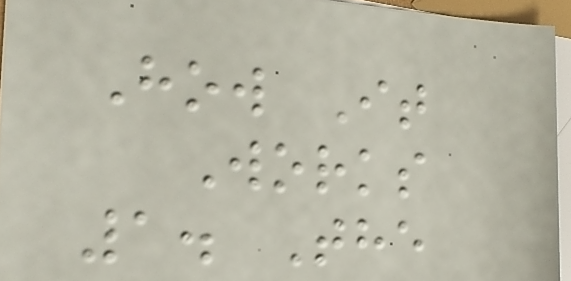How It
Works
1. The
